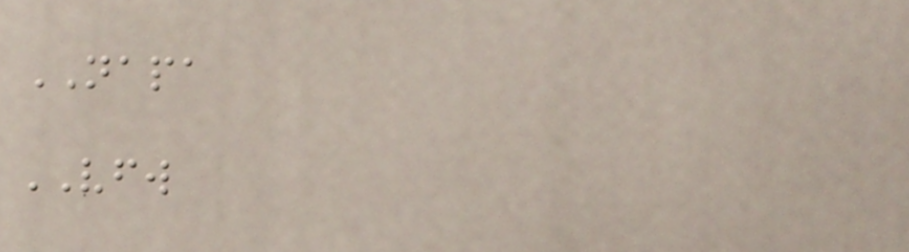NAPA
VFW
